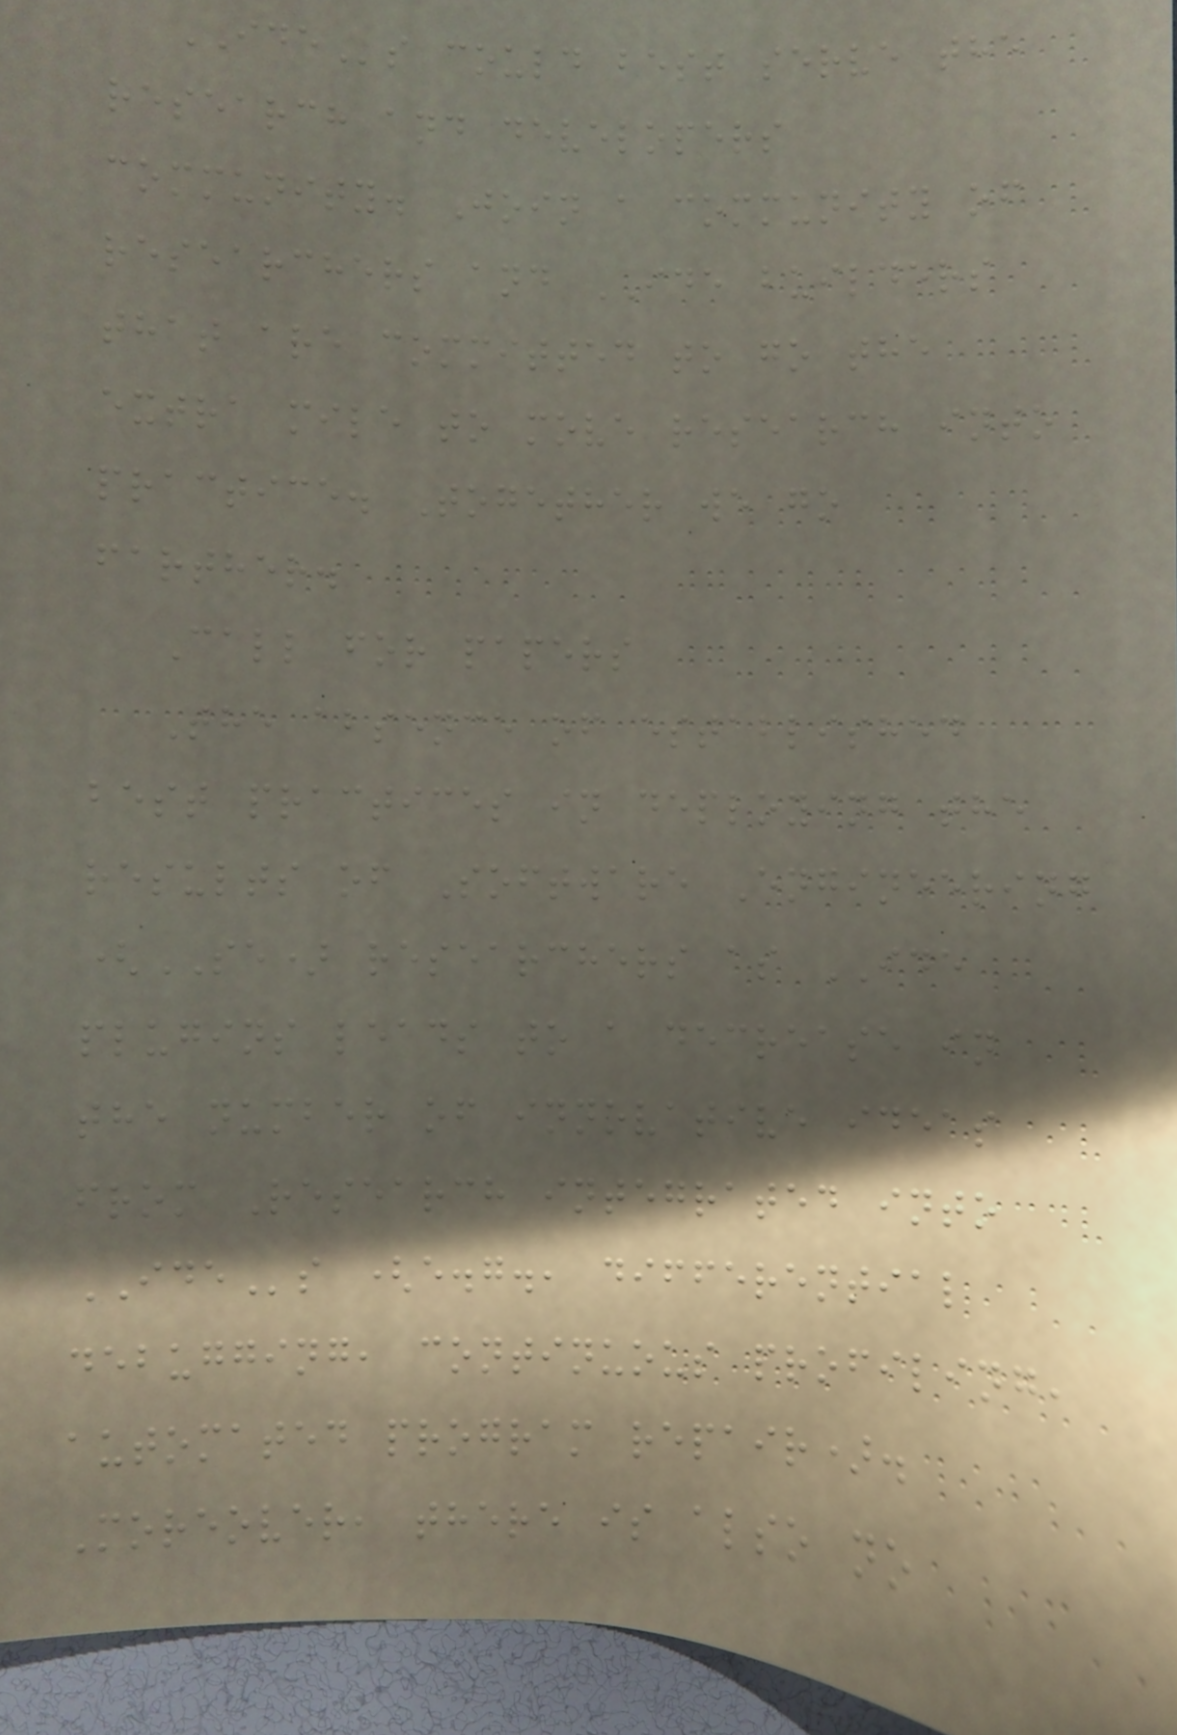IDEs could best serve the
research and developers
community. Join a community of
researchers and IDE builders
that are committed to go the
extra mile to move research into
practice. Together we go
farther.
Call for papers
The absence of established
best practices in deploying the
results of Software Engineering
(SE) researchers as IDE
plugins leads to a decrease in
the number of innovative ideas
from Research integrated into
IDEs (e.g., differential
debugging, continuous profiling,
automated program repair).
Moreover, there is also no
